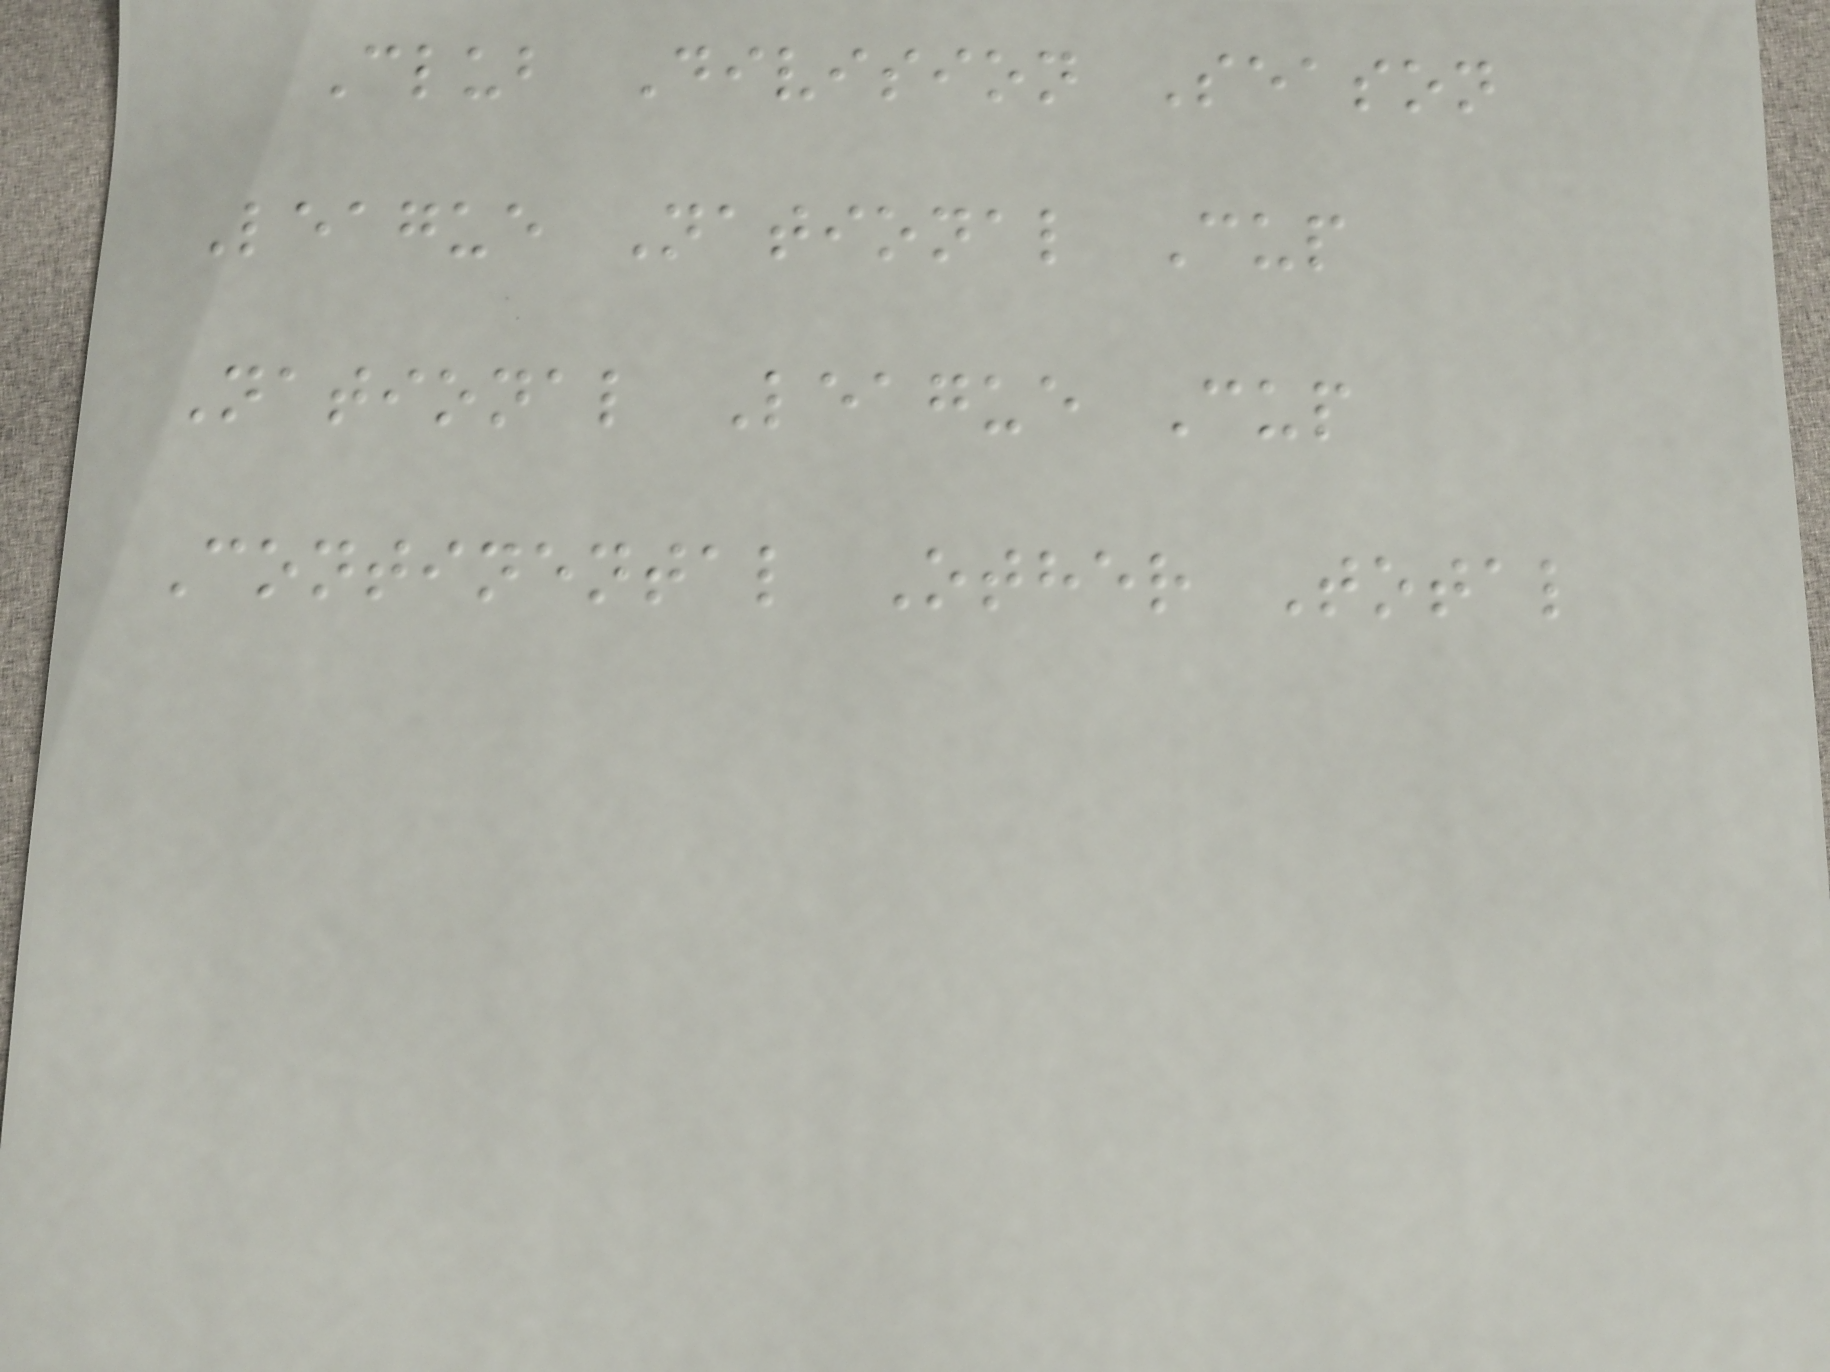Club Division Season
League National Cup
National League Cup
Continental Other Total
